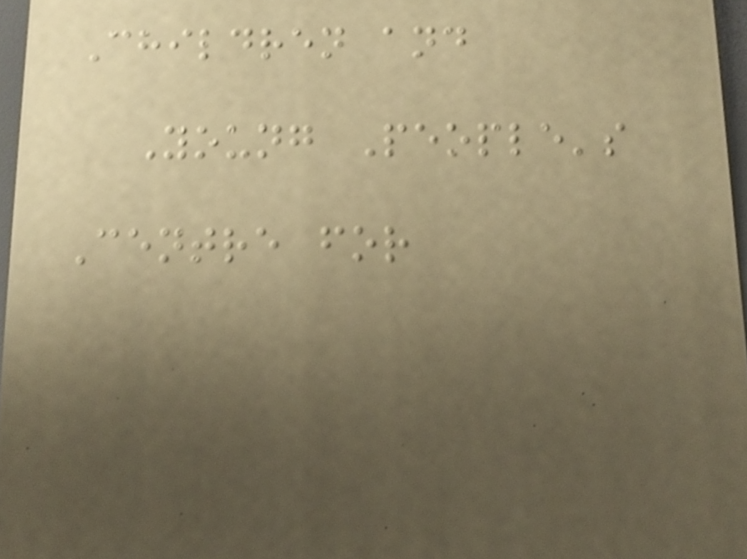Children and
Young People's
Centre for
